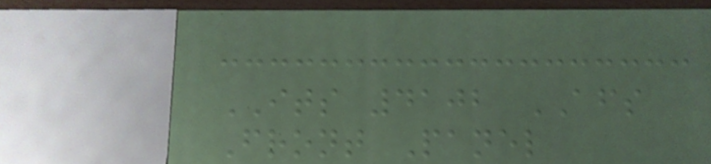ITS 4102 AFS
Front Panel
